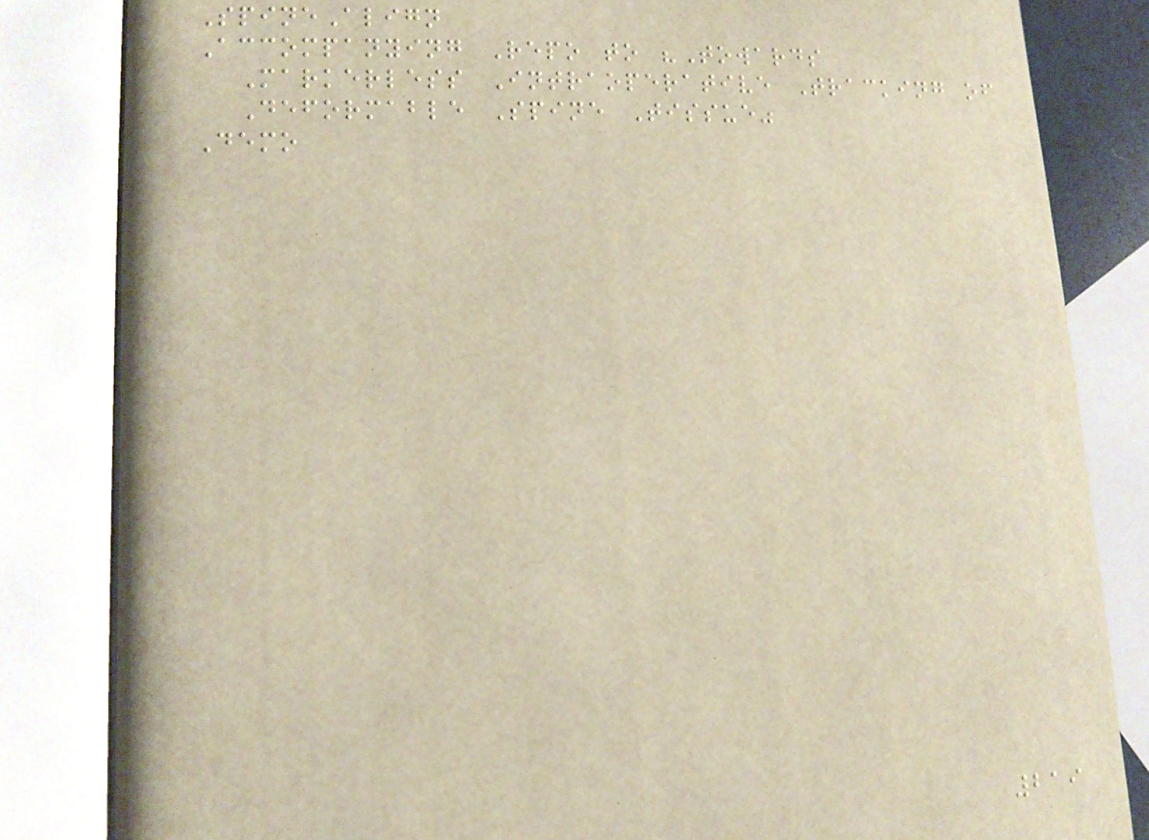SpineAlign
Accompanying Repo to "Towards
Markerless Intraoperative Tracking of
Deformable Spine Tissue"
Demo
219
